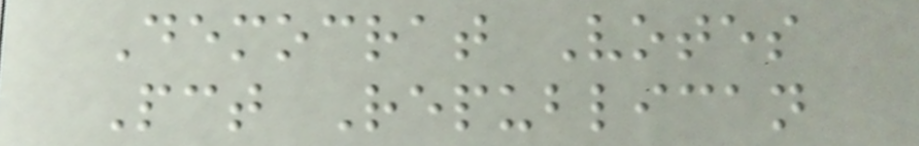Democrat Votes
Pct Republican
